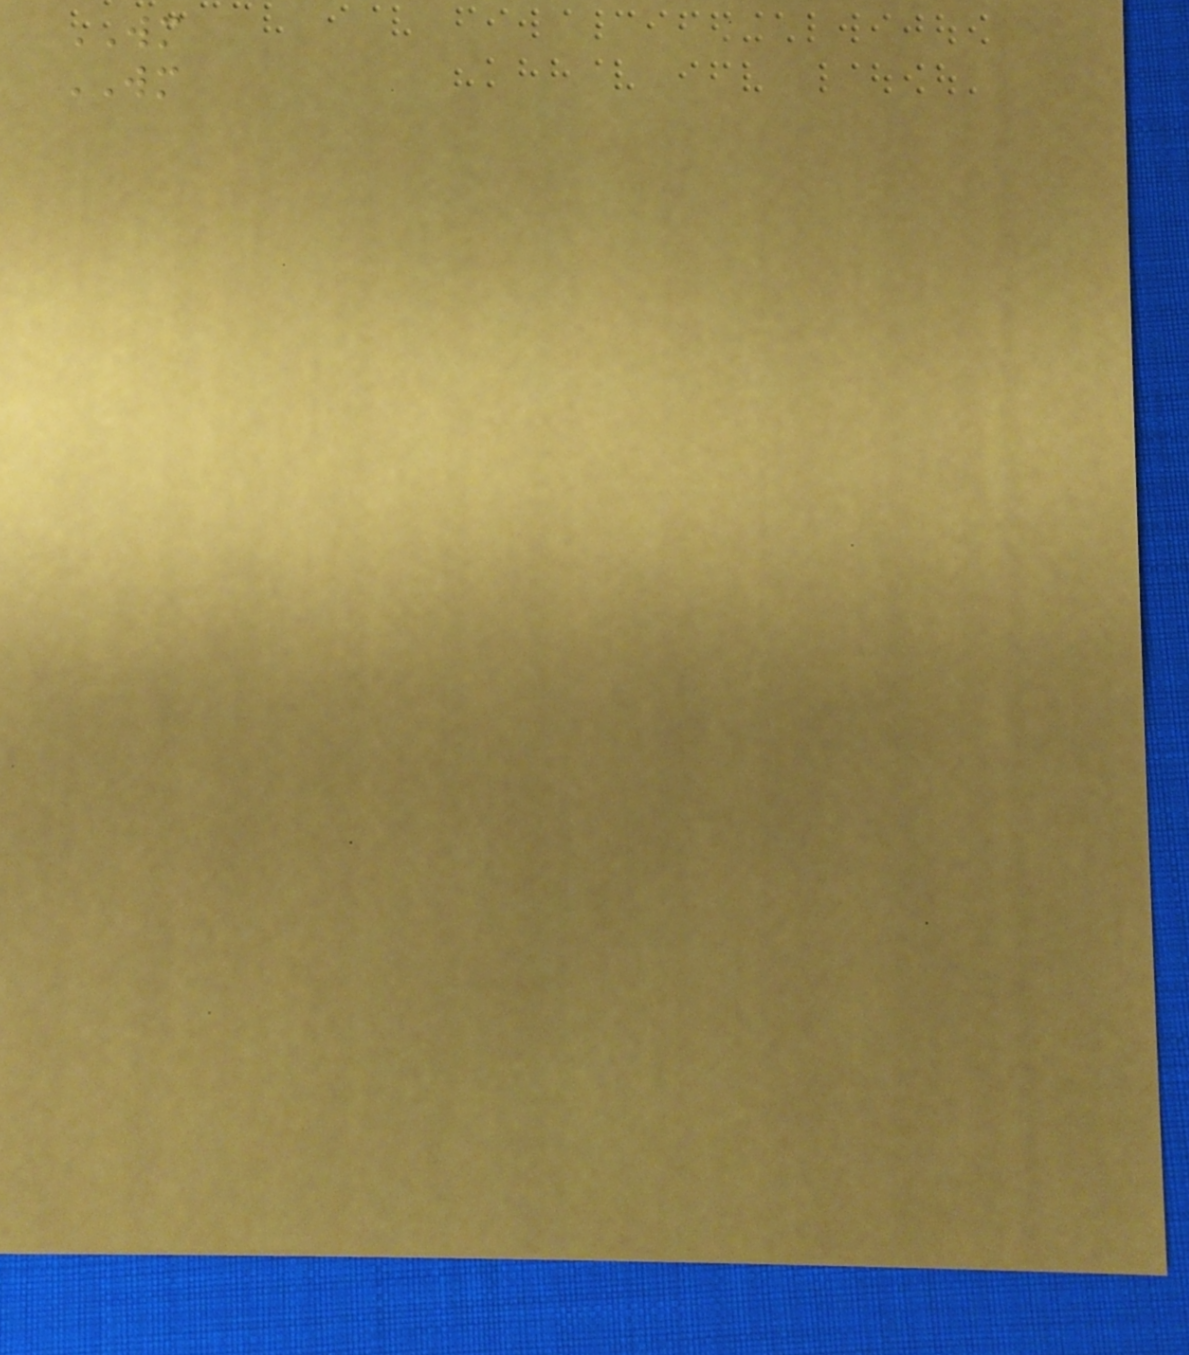WM
WM
